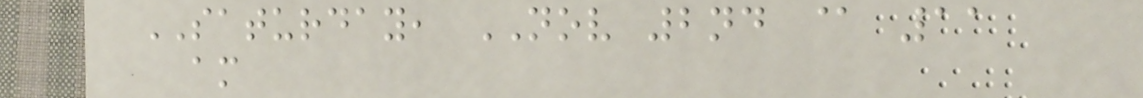SATURDAY, NOV 2nd @ 11
am
